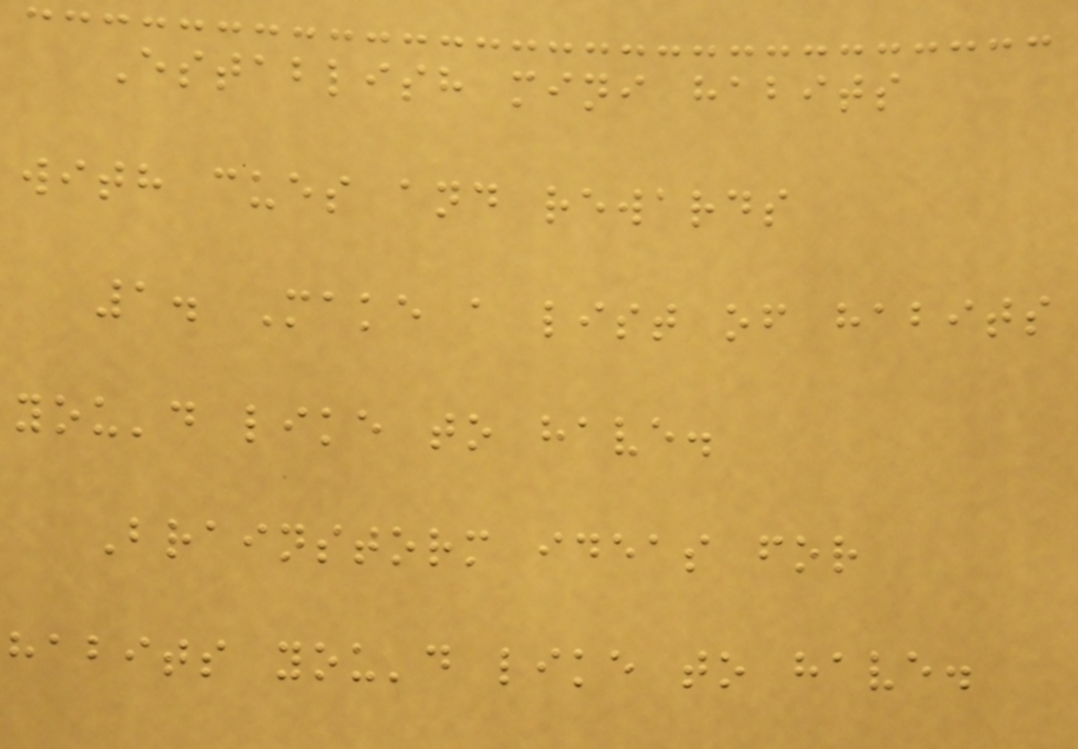Establish mini habits
with cues and rewards
1. Make a list of habits
you'd like to have.
Brainstorm ideas for
habits you'd like to have.
